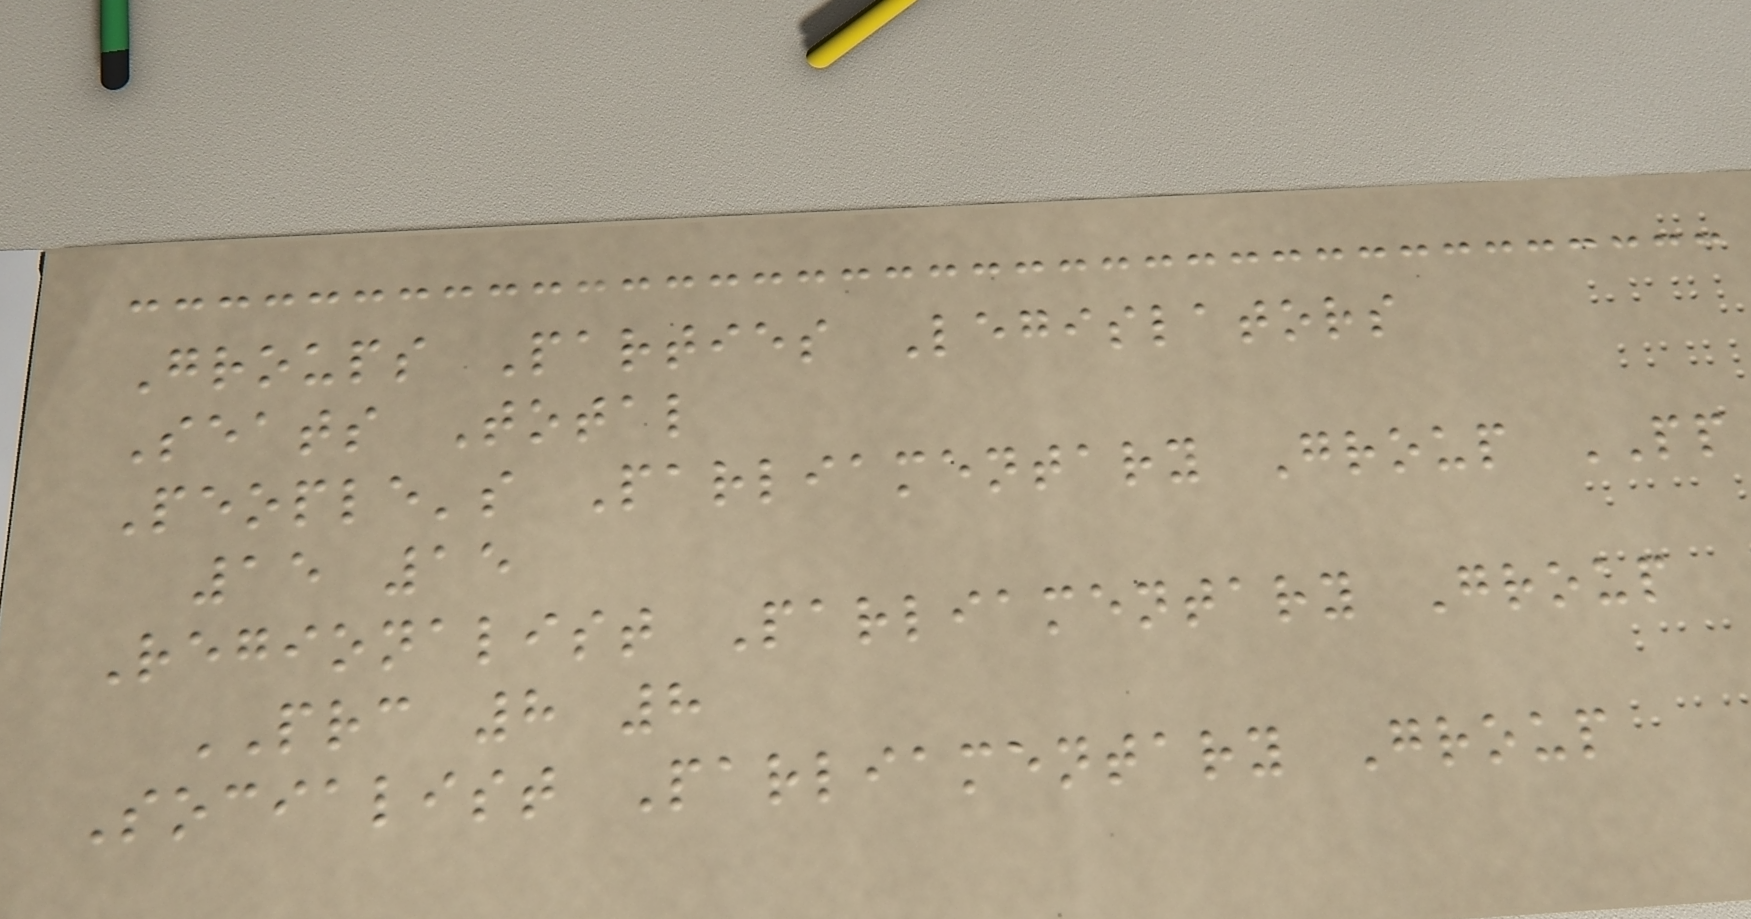Groups Parties Legislators
Seats Total
People's Parliamentary Group PP
15 15
Regionalist Parliamentary Group
PRC 8 8
Socialist Parliamentary Group
